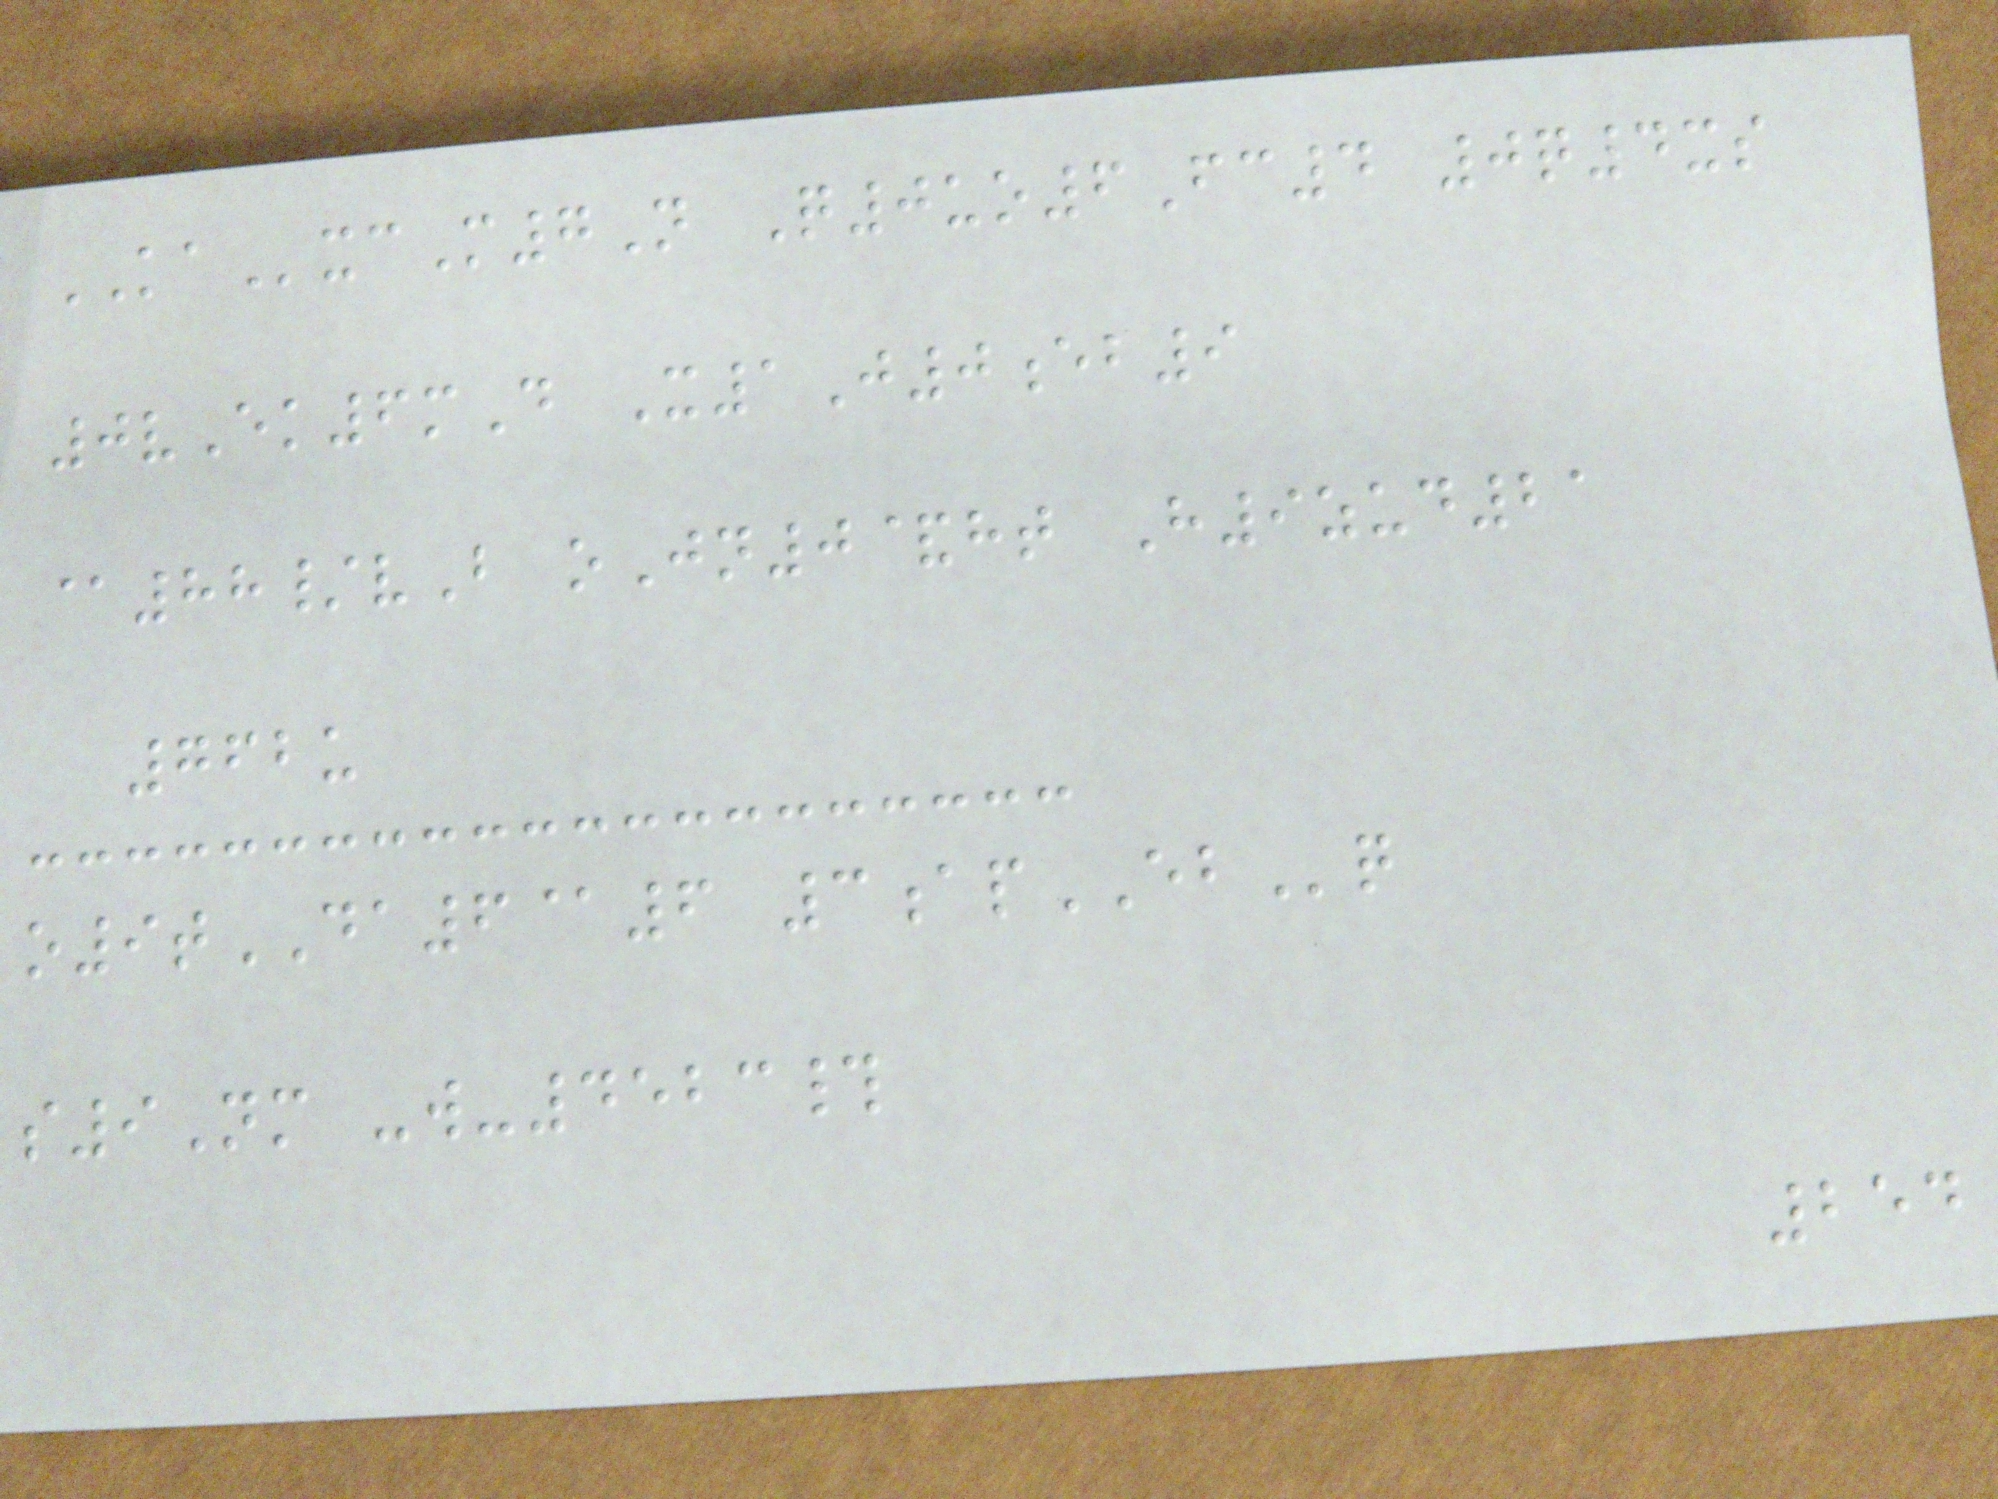KAxcM7N Q0uo6Fc4 0q4xs
0vEk6mD X1J0eb9
@88/vB oJn0&ht H9zud21
762u
o9tDA6@6 3apEBq
s9Nm -w-4523#
254
